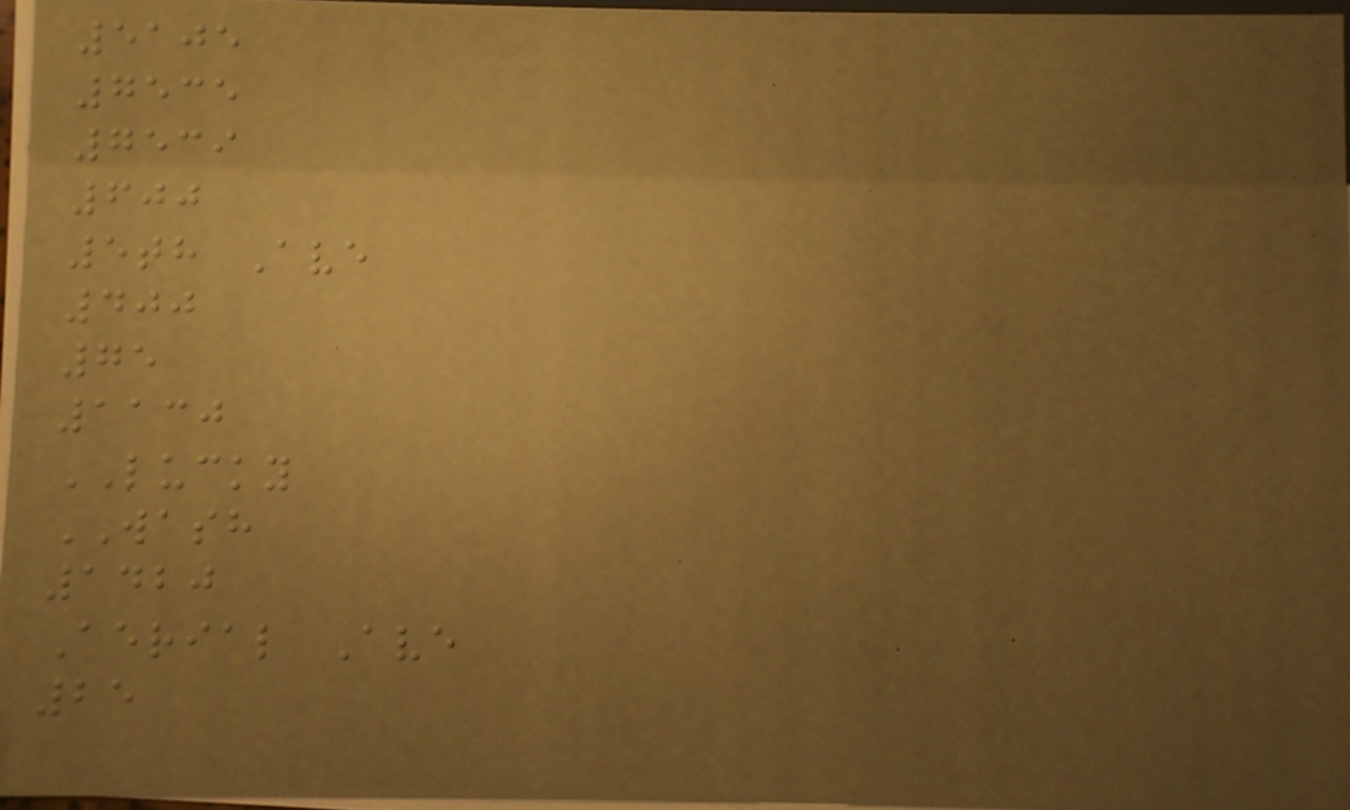5105
7535
7539
600
5th Ave
400
75
1130
LUCKY
WASH
1420
Aerial Ave
25
